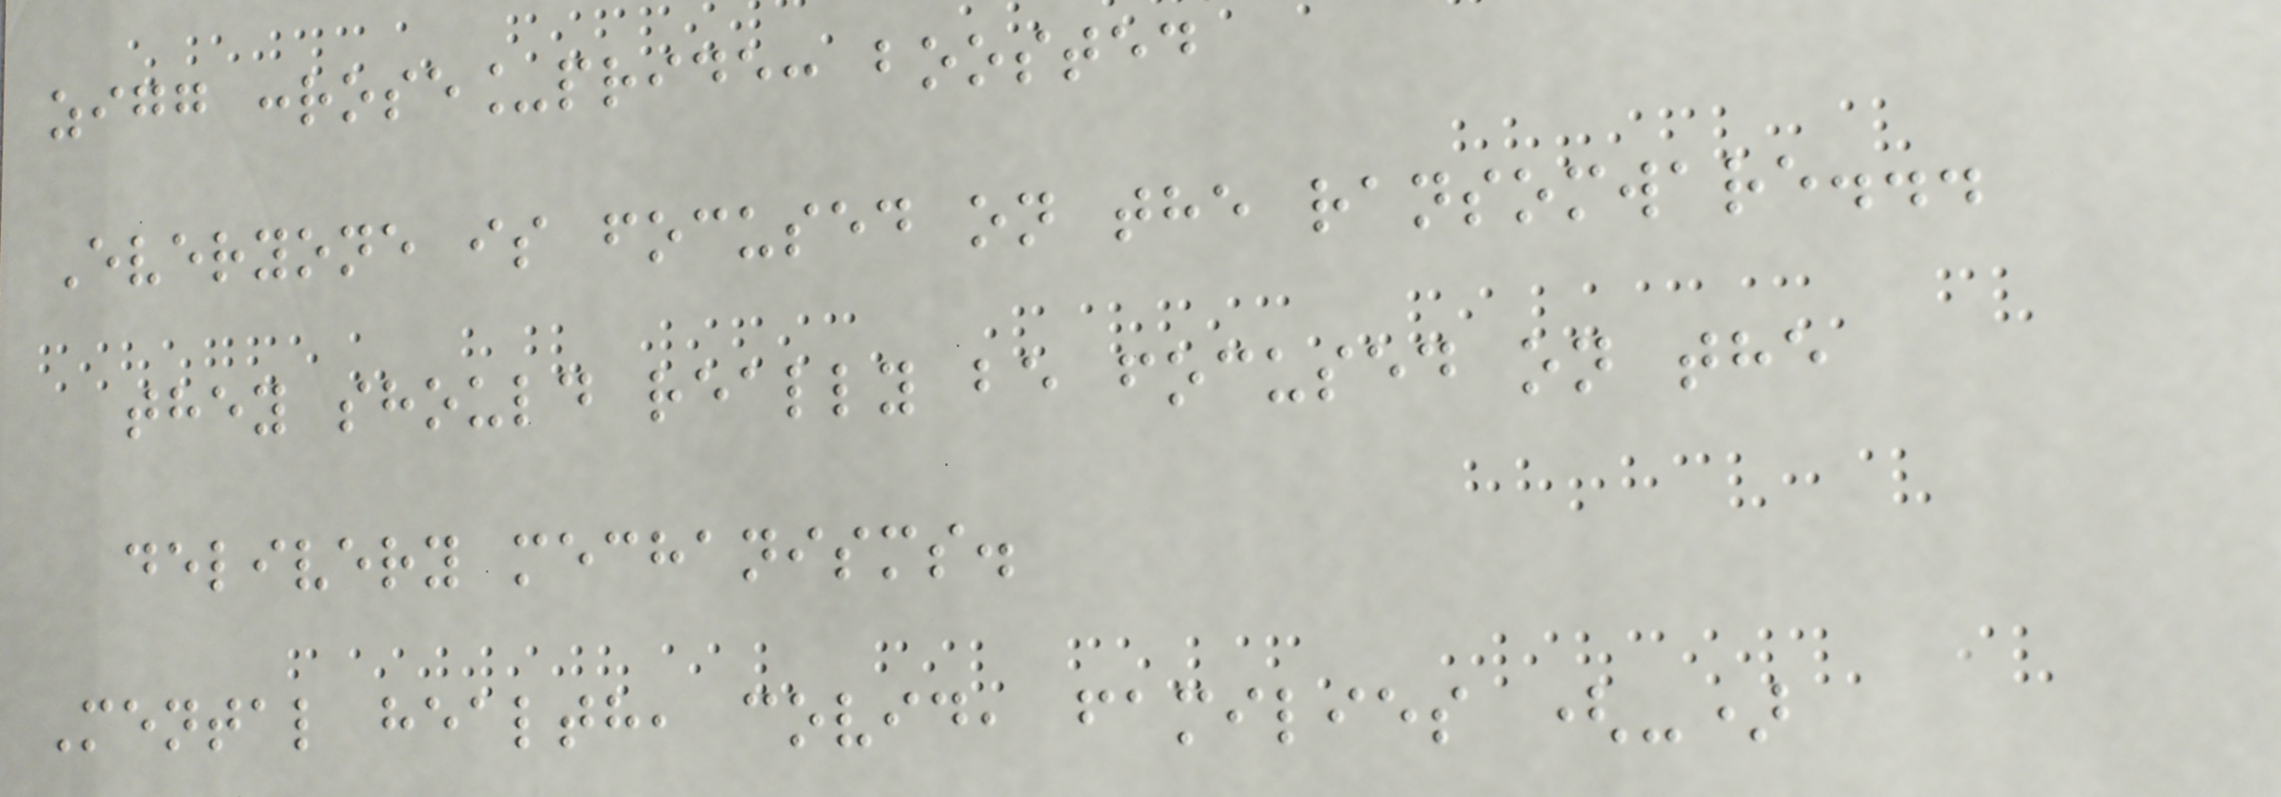zigg :rose_pride: boosted
Everyone is focused on the ransomware...
they should really be focused on the
delivery mechanisms.
Mental health, covid, families (-)
